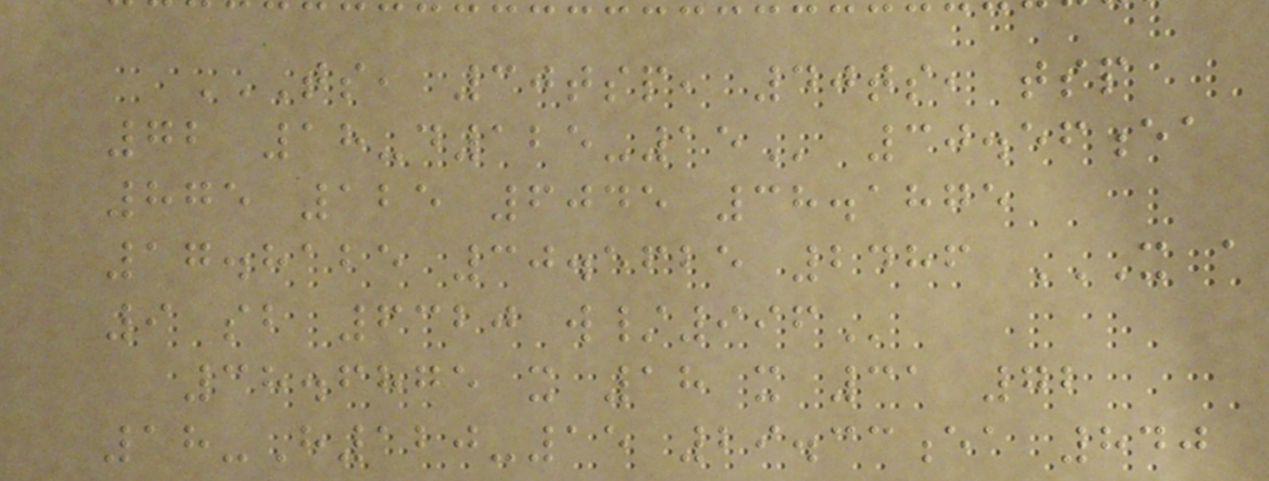TS, 30TSP, 40TS, TSP
72 18-D125-15 30.56ea
875 125 6045 38.1875
17.8125 30.5625 2486 X A
9 SB 6320 W/996
38.6875 x 18 x 31 72
18-H120-15 29.33ea 840
